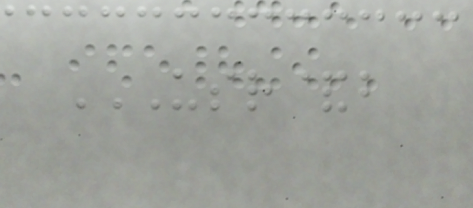USR&B
